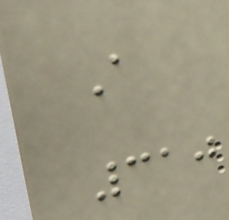A
310
